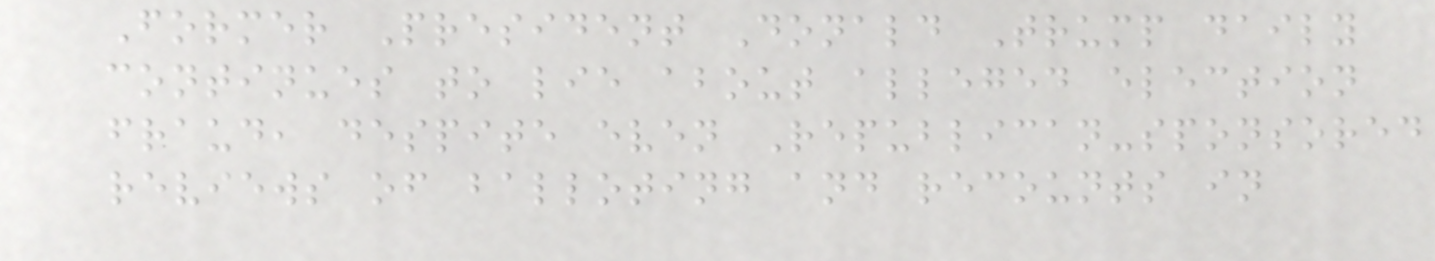Former President Donald Trump daily
continues to lie about alleged election
fraud, despite even Republican-sponsored
reviews of balloting and recounts in
